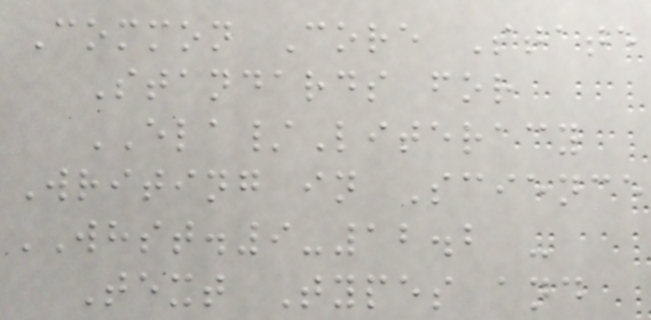Common Core State
Standards for
ELA/Literacy
Writing in Science
WHST.9-12.2 -
Text Types and
